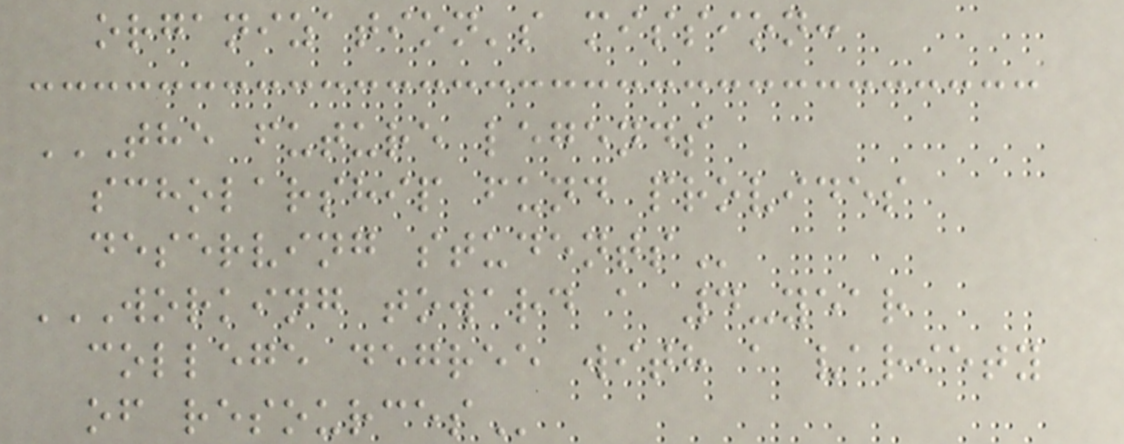organization's mission:
THE FUTURE LEGENDS
SCHOLARSHIP FUND PROVIDES
DESERVING STUDENTS
WORKING TOWARD A 4-YEAR
COLLEGE DEGREE WITH A VARIETY
OF RESOURCES
